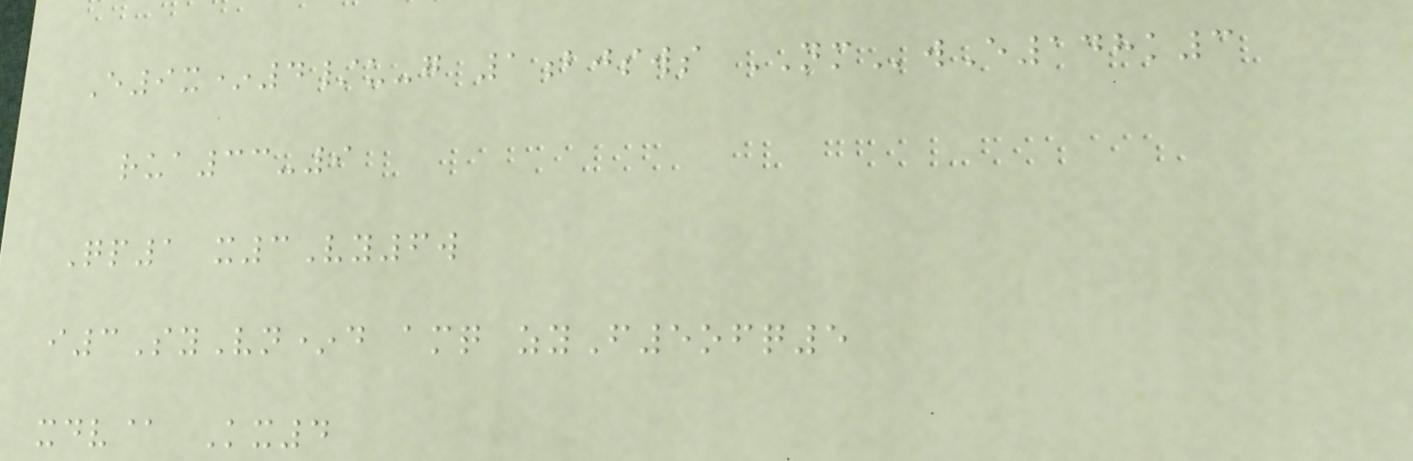E9x*4/u-g 1bjsws NMwE148k3
rua33-9
Qp1 x3Vy6w
i3SyVn*d amq zyF5ofq5
xdv@ Kx4
